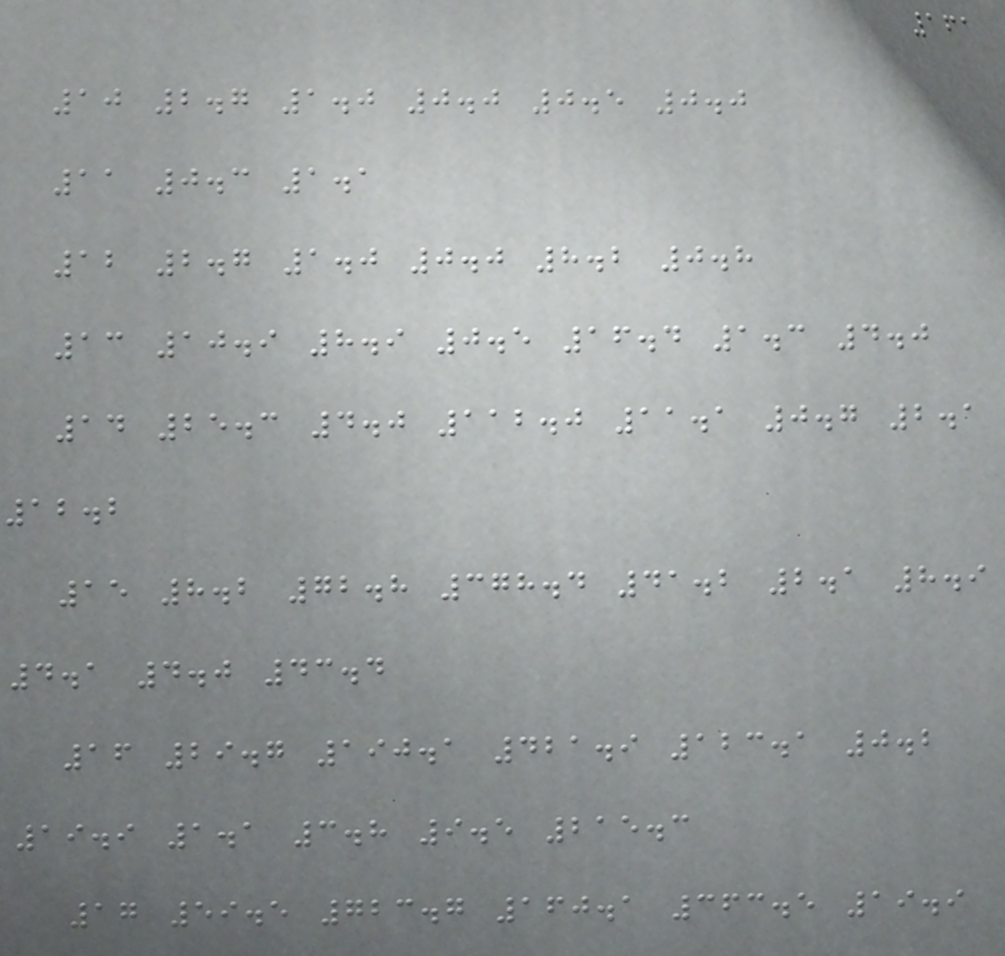161
10 2.7 1.0 0.0 0.5 0.0
11 0.3 1.1
12 2.7 1.0 0.0 8.2 0.8
13 10.9 8.9 0.5 16.4 1.3 4.0
14 25.3 4.0 112.0 11.1 0.7 2.1
12.2
15 8.2 72.8 378.4 41.2 2.1 8.9
4.1 4.0 43.4
16 29.7 190.1 421.9 123.1 0.2
19.9 1.1 3.8 9.5 215.3
17 59.5 723.7 160.1 363.5 19.9
